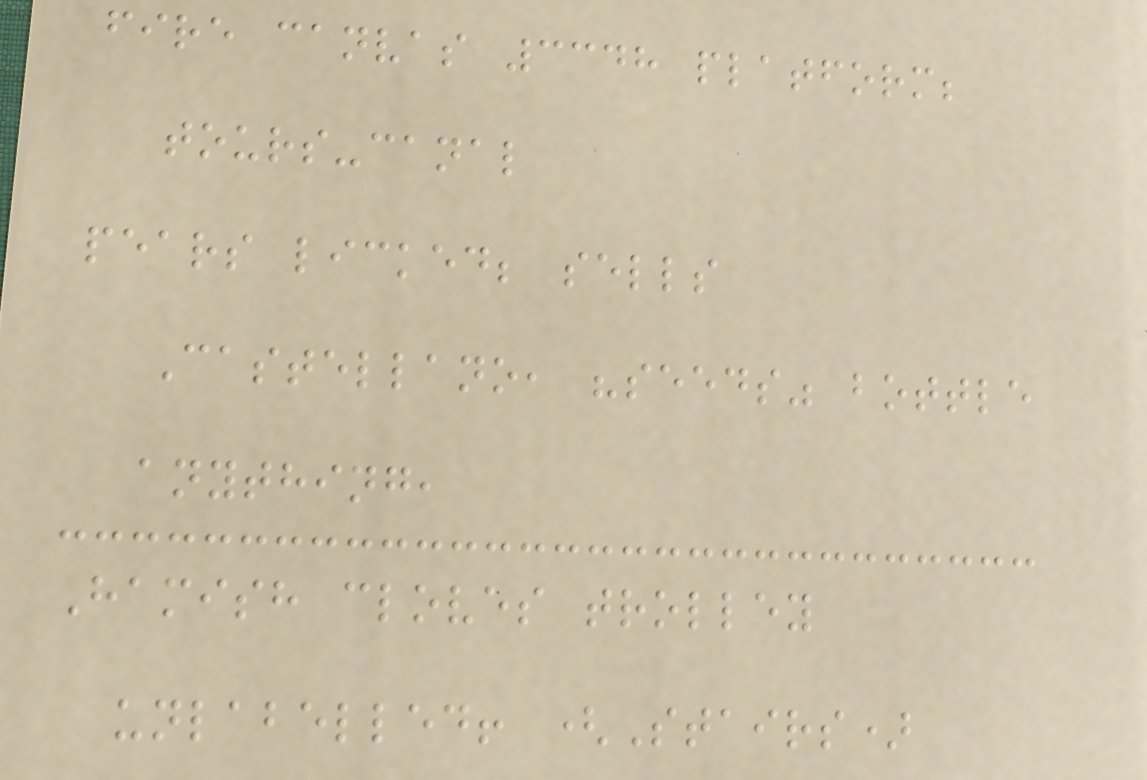fire canvas 3348 platform;
tours-canal
pears licked; sells
Castellano, "seeds" bottle
anything,
Hamish cloves trolley
unlabelled! (Stairs)
